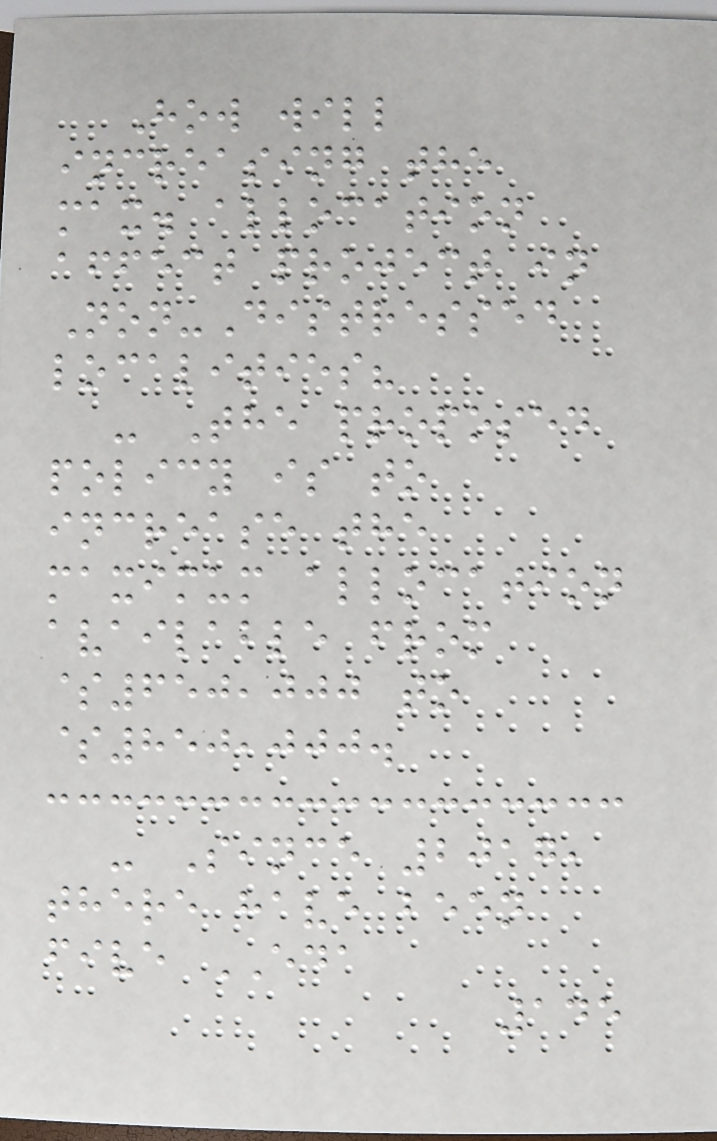How will
increasing the
max. allocation
affect project in
Non-Distressed
localities?
- The proposed
policy is to
increase the
maximum allocation
available from
$650,000 to
$850,000.
- Since 2017,
there have been
five EDA
145
